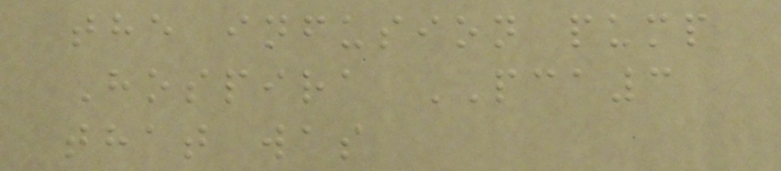the infusion pump
Hospira PCA3
that was
